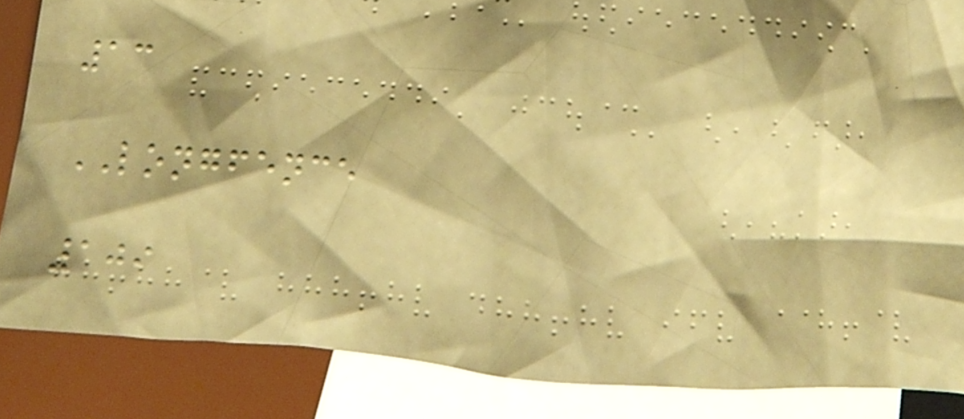13
LONGFENCE
109
